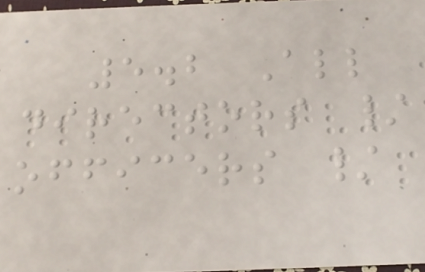5.2 All
directors /
officers /
